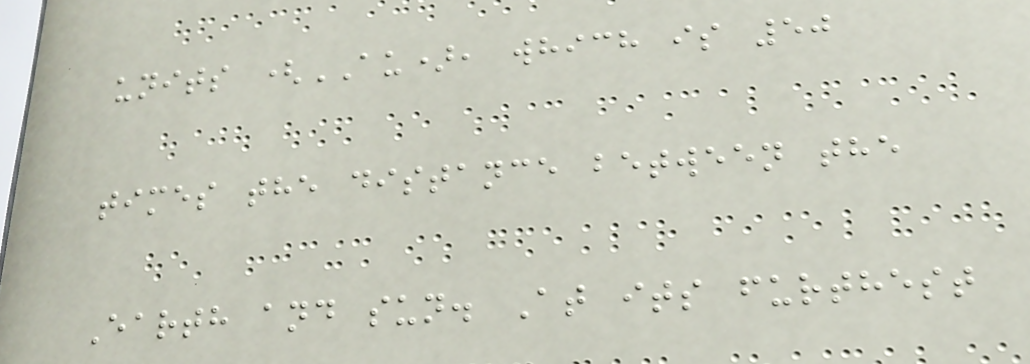units (AU), which is 50
times the distance between the
Earth and sun. At its furthest
